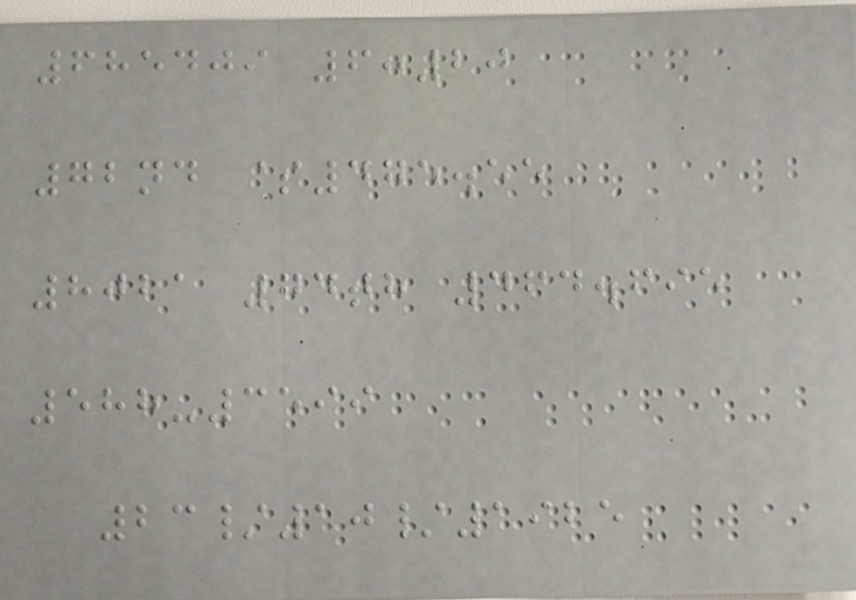685409 6:20
72nd $475.55
8021 74th 464.695
588-3599
23/10/1925
